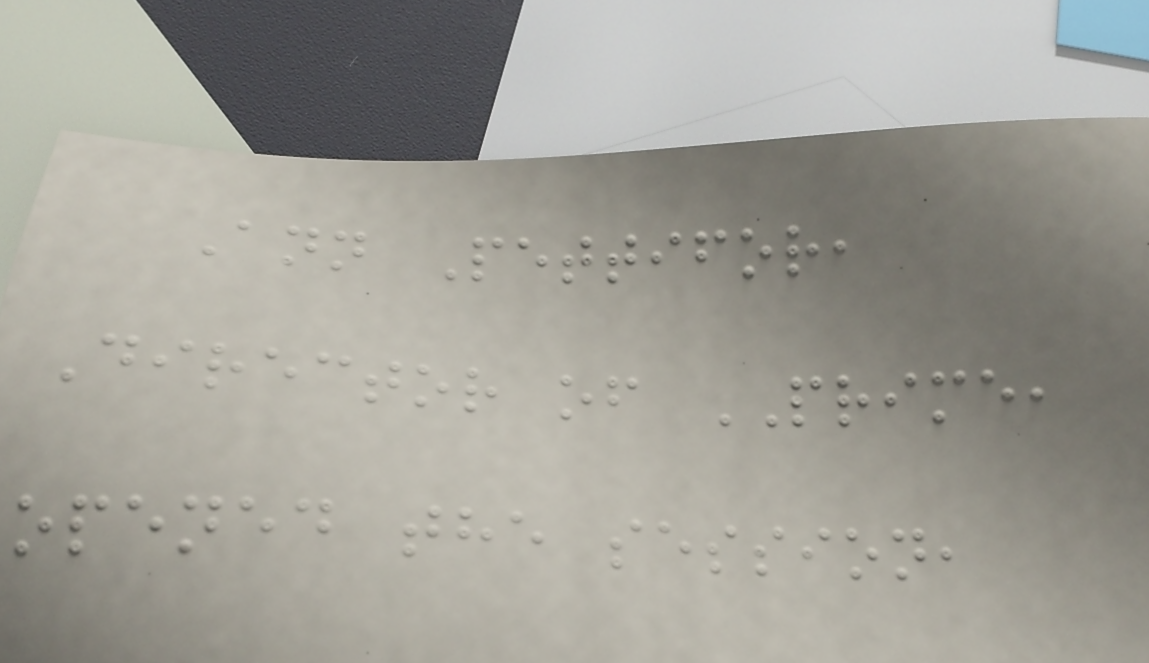Ann Pettifor,
Director of PRIME,
opened the session,
